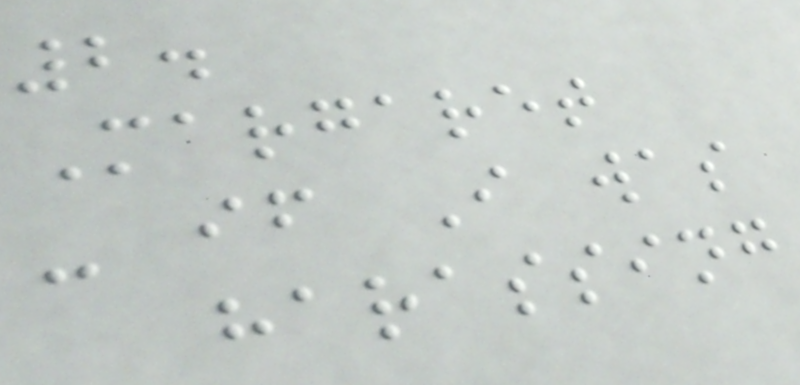2.
Margaret
- if I was
harassing
